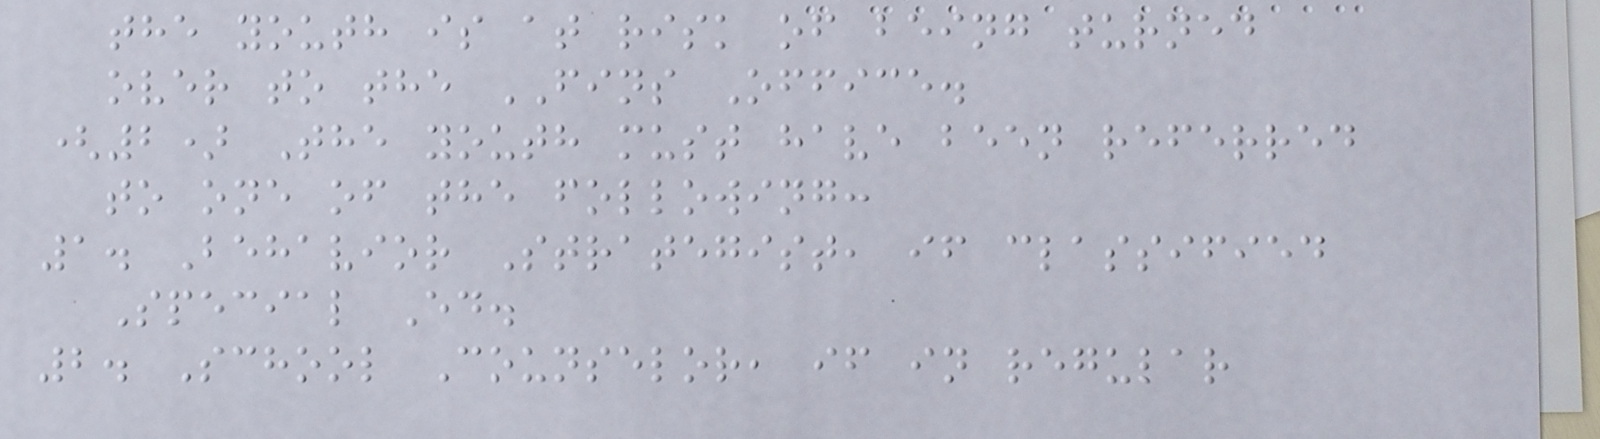the youth is at risk of being turned
over to the FINS Office.
(2) The youth must have been referred
to one of the following:
1. Behavior Strategist, if classified
Special Ed.
2. School Counselor, if in regular
